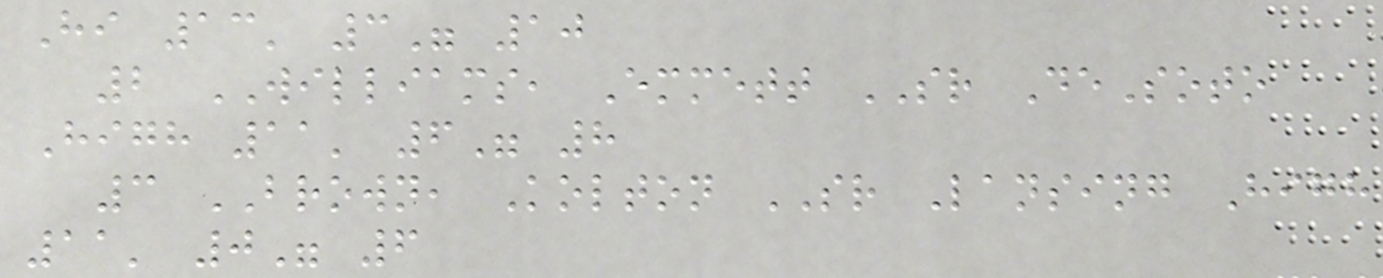Hi 13' 3" 10
2 WILLIAMS, Emmett SR DeSoto
High 11' 6" 8
3 BROWN, Kolton SR Lansing High
11' 0" 6
